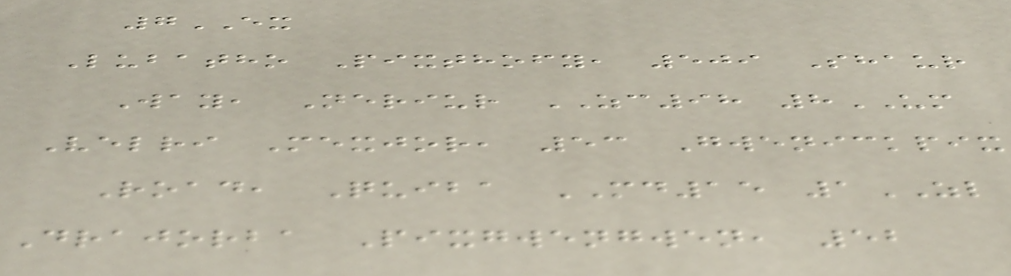7EX
Lubatho Pixthofy, 509 Shaur
Way, Neriur ZC98 8UM
Velri Mexjor, 53 Gwenickpix
Road, Quiba MD15 1ZL
Drajorba Pixgwengwen, 52
